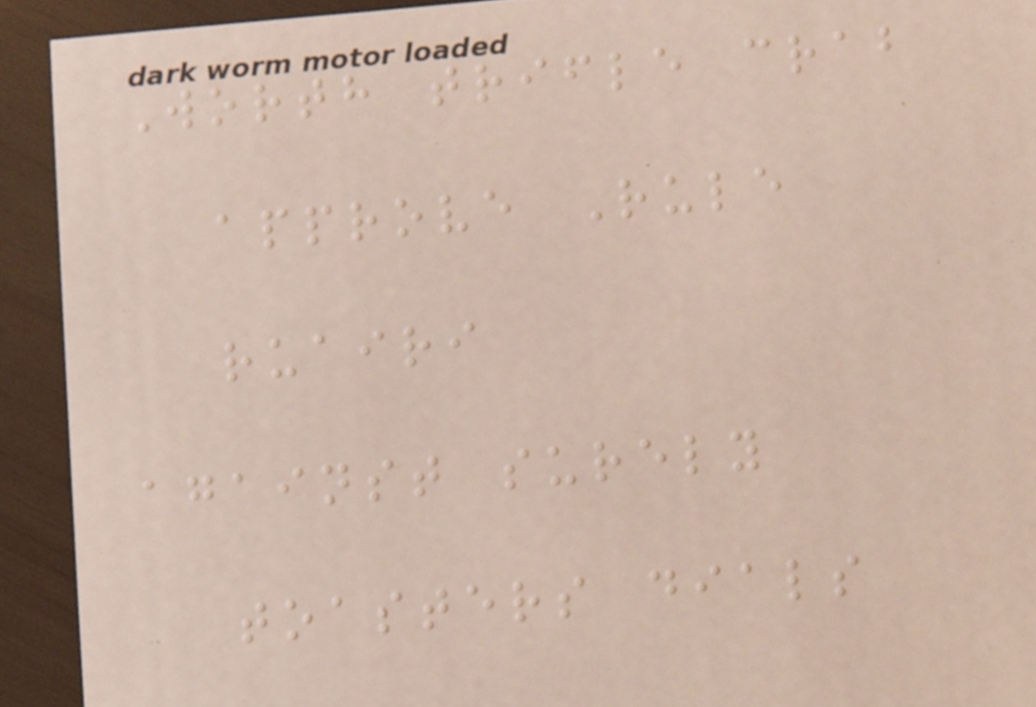Worth trifle crab
approve Rule
ruairi
against surely
toasters dials
